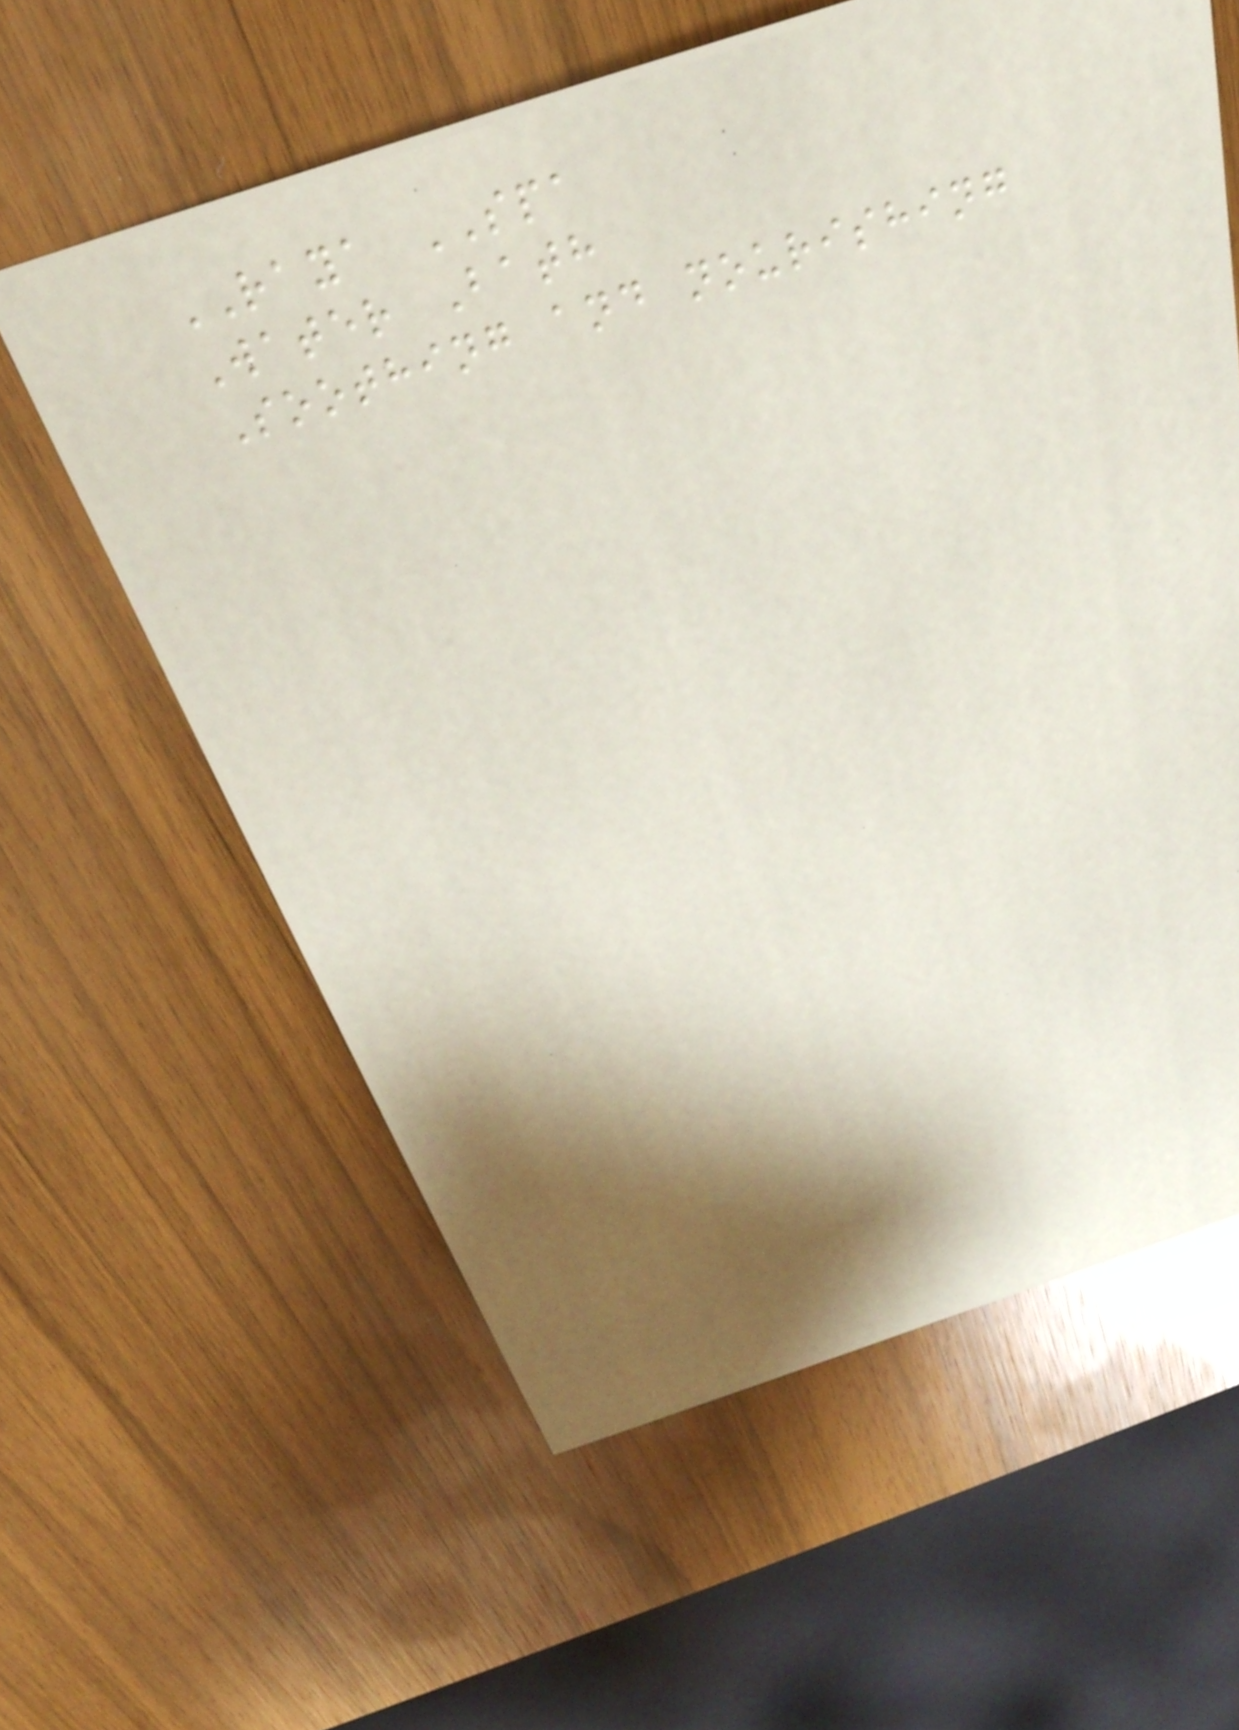RAYA SPA
Water Bath
Soothing and nourishing
